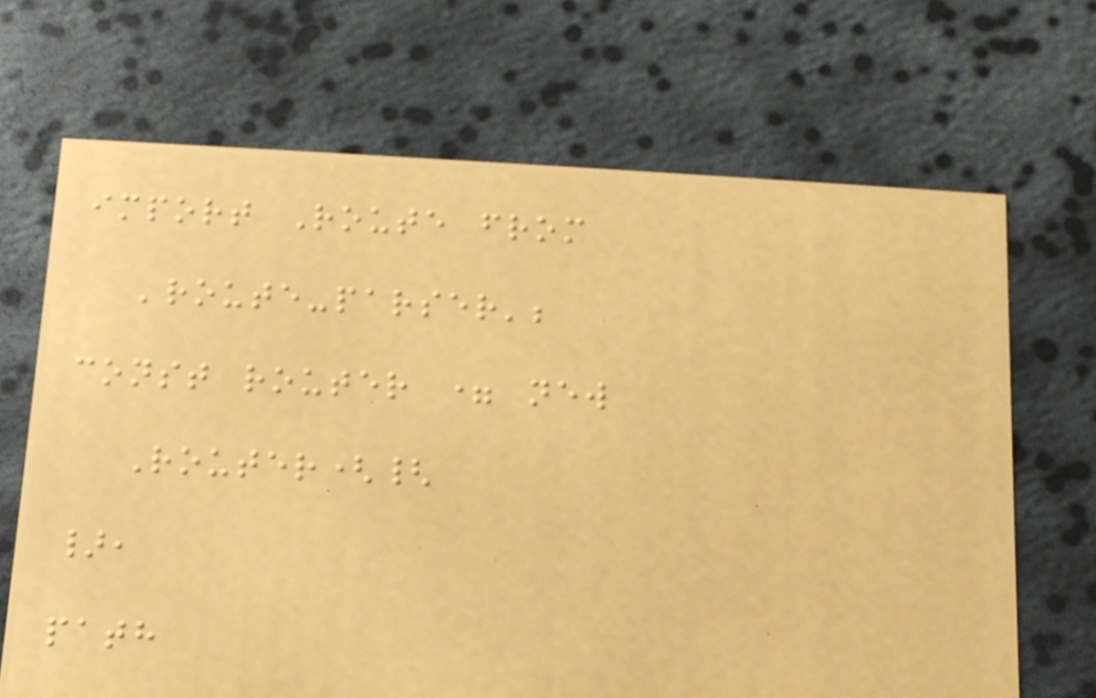import Route from
'route-parser';
const router = new
Router({
},
path
